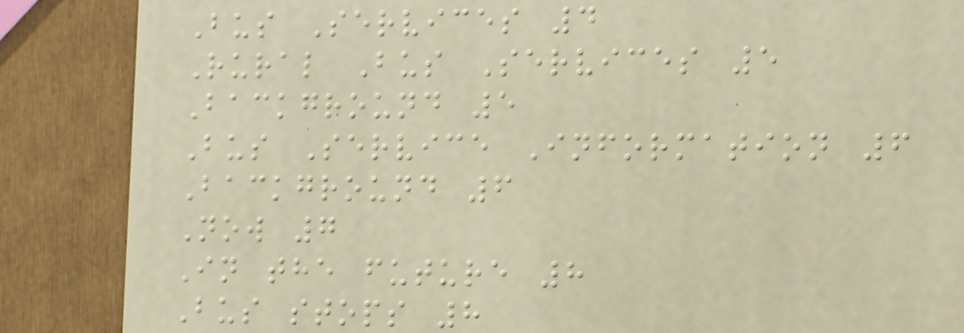Bus Services 4
Rural Bus Services 5
Background 5
Bus Service Information 6
Background 6
Now 7
In the future 8
Bus stops 8
